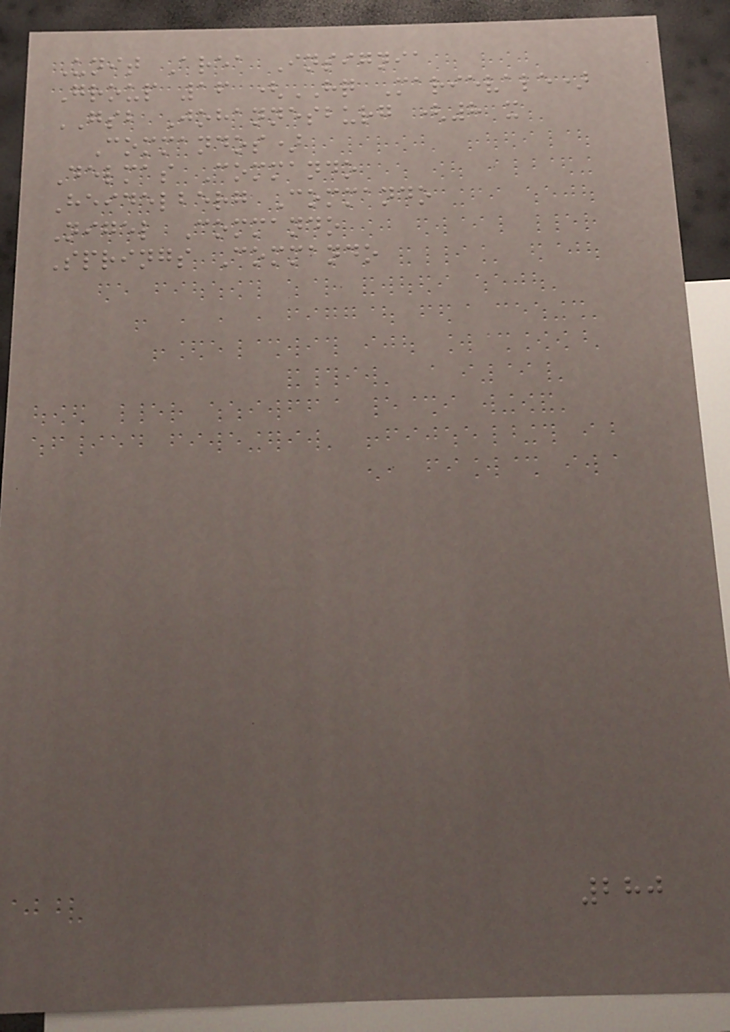Unit Area Insignia
Group 16 (HQ Marievale)
GSB Johannesburg (8 x
Commandos)
Delmas Commando
Heidelberg Commando
Nigel Commando
Springs Commando
280
